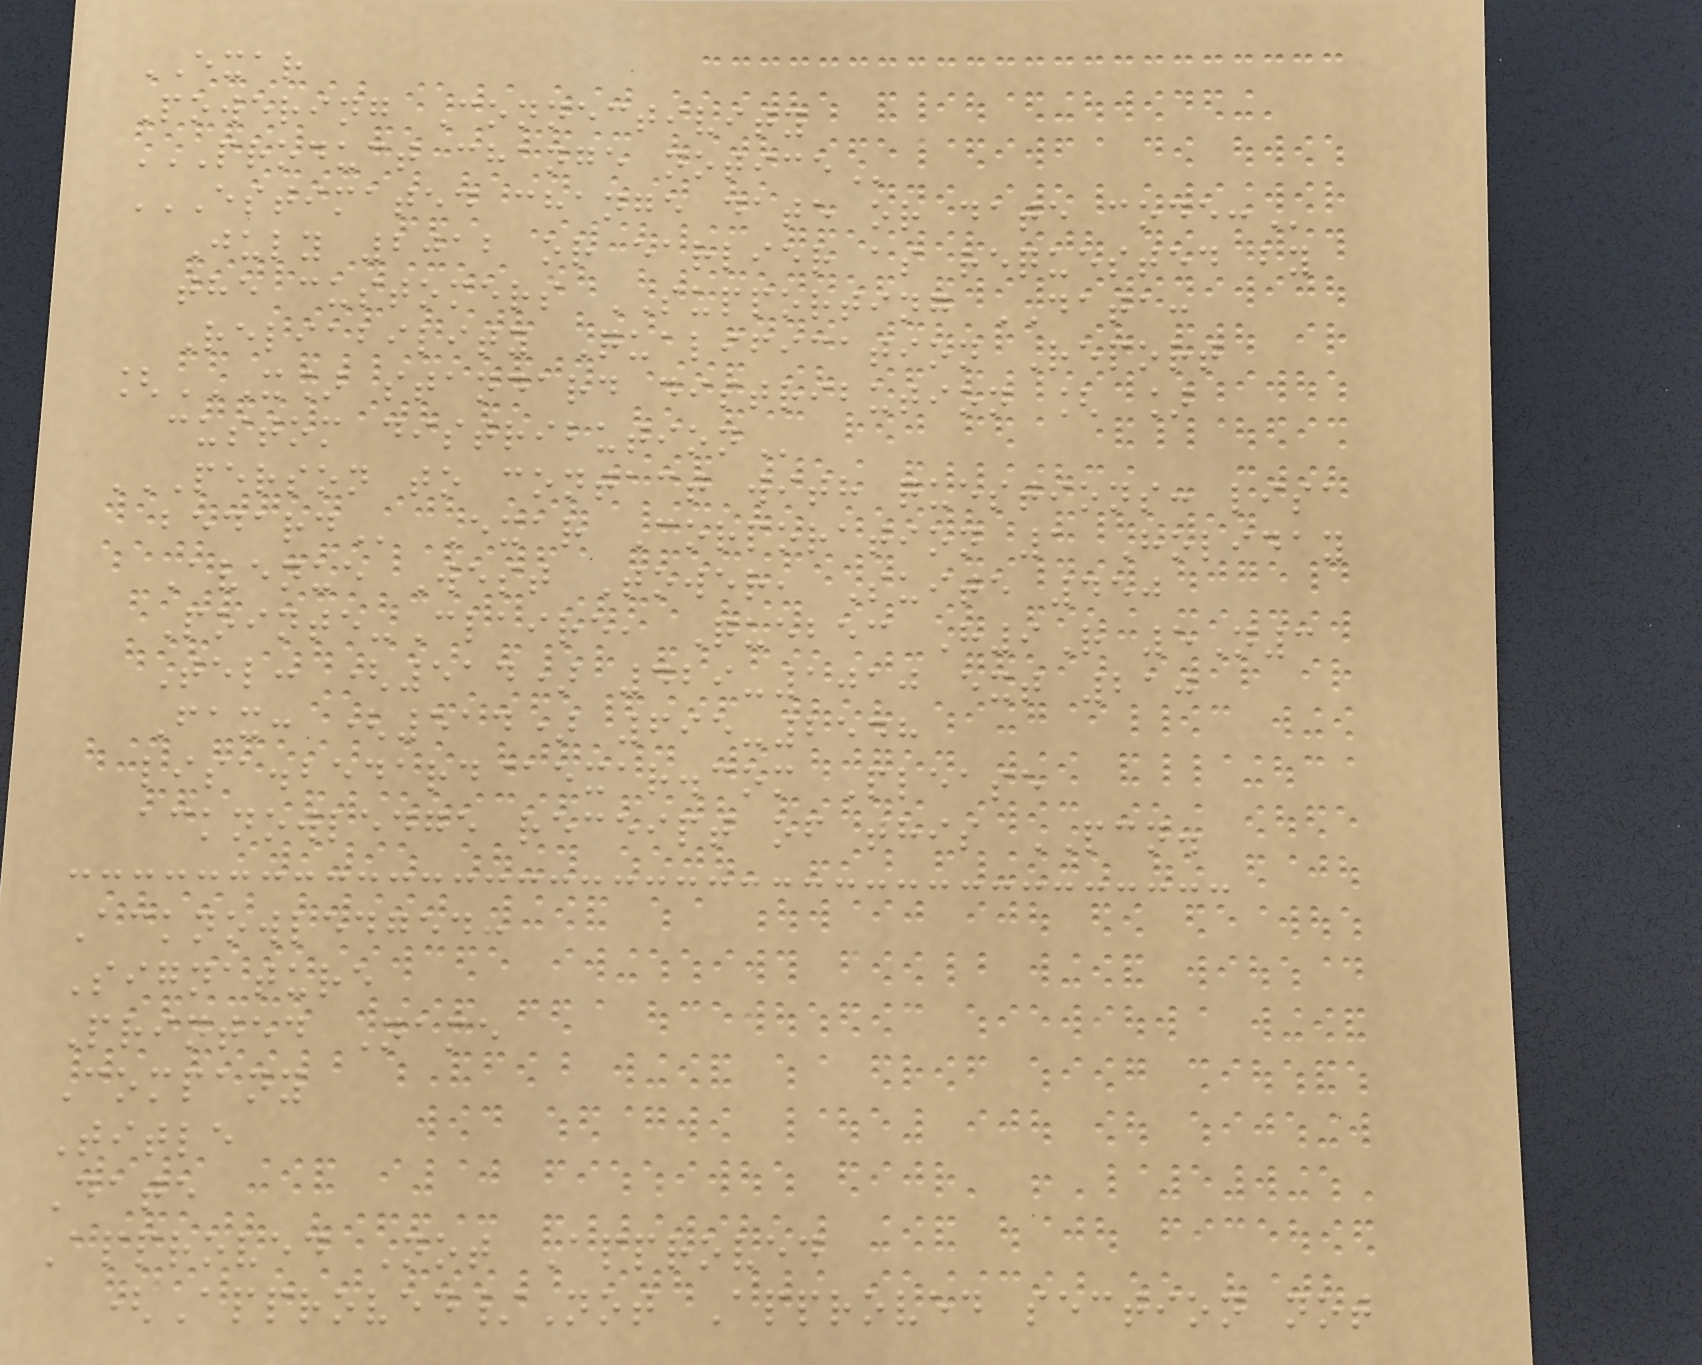EXAR
Powering Connectivity
PRODUCT CHANGE NOTICE
ESTIMATED CHANGE DATE OR DATE CODE:
July 2012 or earlier as requested by
the customers SUPPORTING DATA:
Reliability Qualification Report
[X] STANDARD DISTRIBUTION [ ]
CUSTOM DISTRIBUTION
PERSON TO CONTACT WITH QUESTIONS: LISA
BEDARD Exar Corporation 1 Holiday
Avenue West Tower, Suite 450
Pointe-Claire, Quebec H9R 5N3
Tel: (514) 429-1010 ext 210
Fax: (514) 695-2548
lisa.bedard@exar.com Please
acknowledge receipt of this PCN.
Acknowledged:
Signature
Printed Name
Company
Title
Date
Approved Not Approved
(Approved/Not Approved section not
